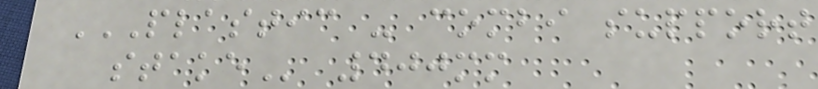PLASTIC - COMBI SUPPORT
STAKE 400mm
